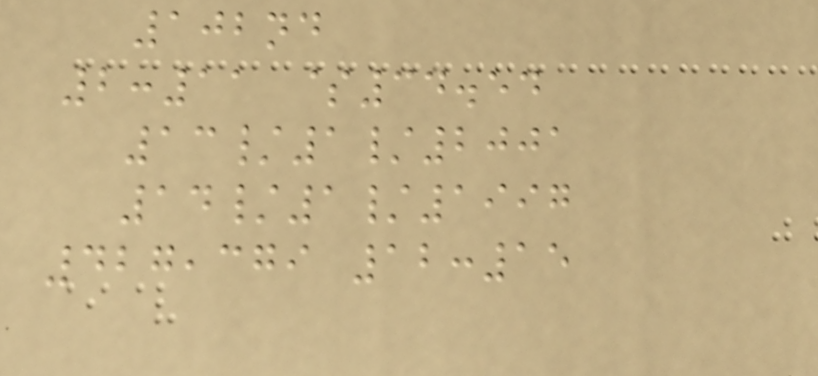102nd
2:11 $34.54
13/1/2001
14/1/1997
427,379 12:15
